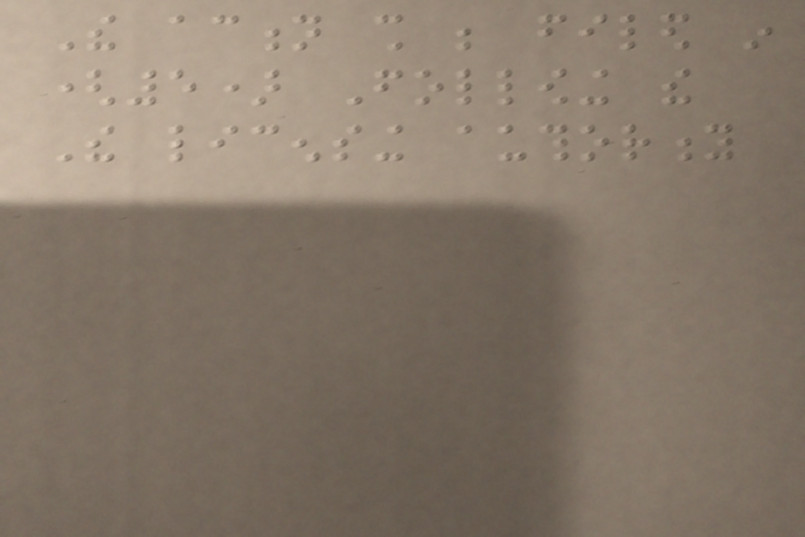The action shall be filed in
(5) Following the
The licensing authority
